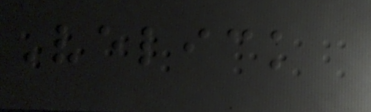Velick
